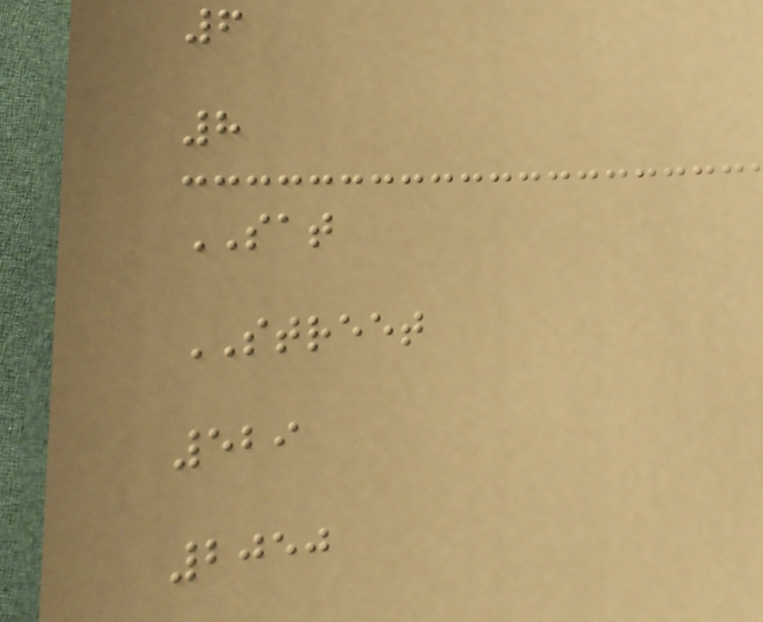6
8
SAT
STREET
529
2050
